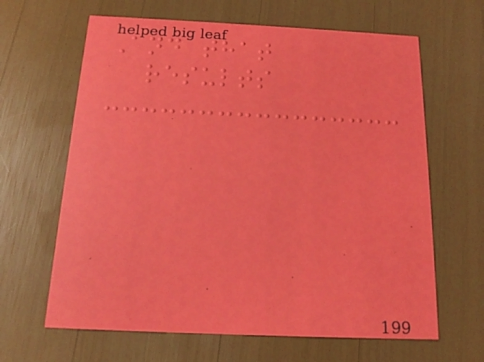And that
results
